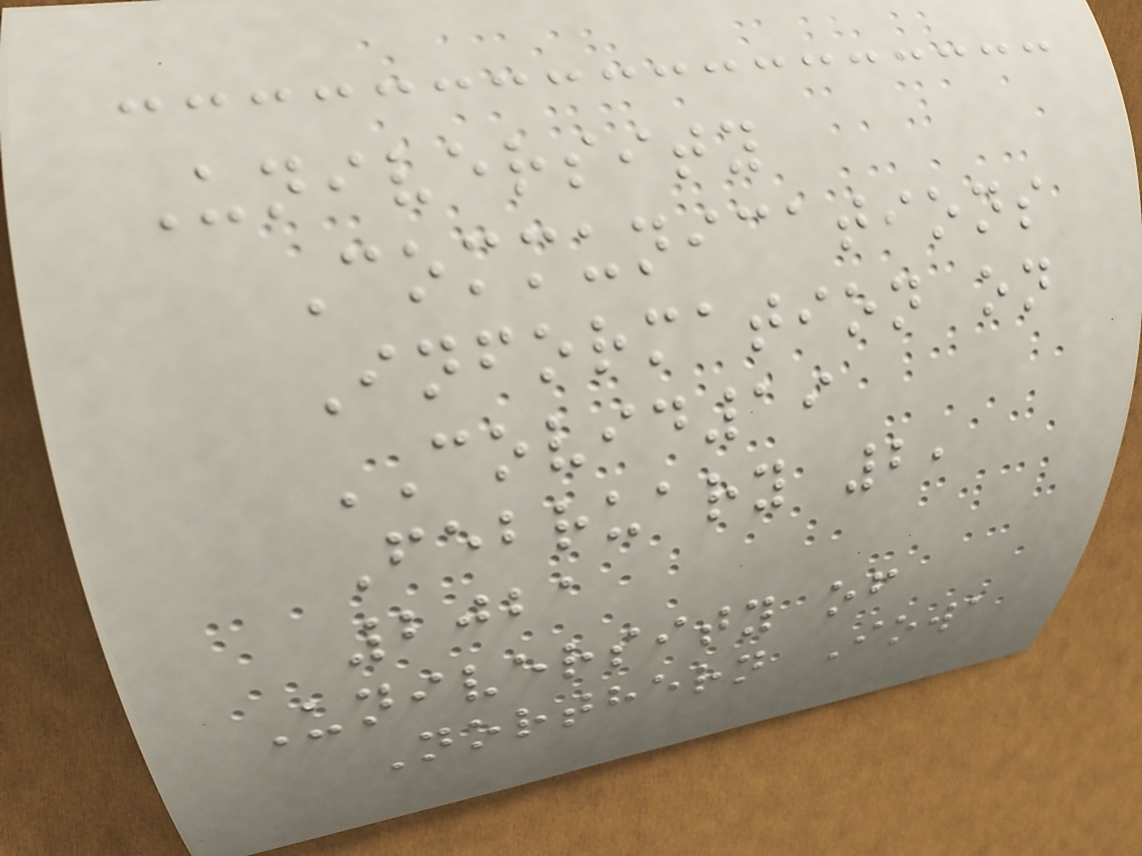University
Communications
Information on
COVID19
February 2,
2021
University of
Northern Iowa
